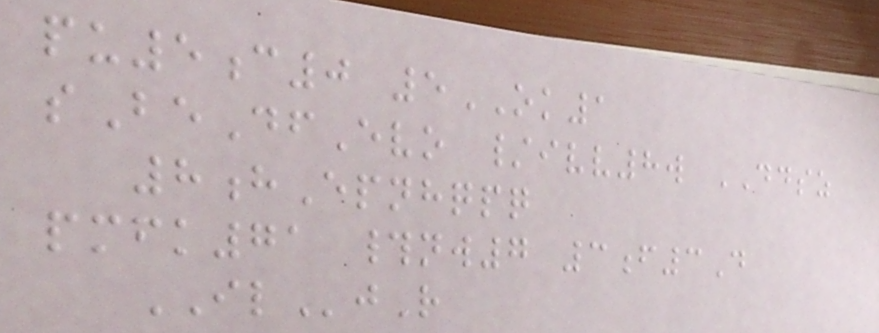pu5c0 5OK1
sBeDfEvo /ivv8w DDSZ
8hEpnhqpq
pmfk71 #nw7 3f3D
ILjR
